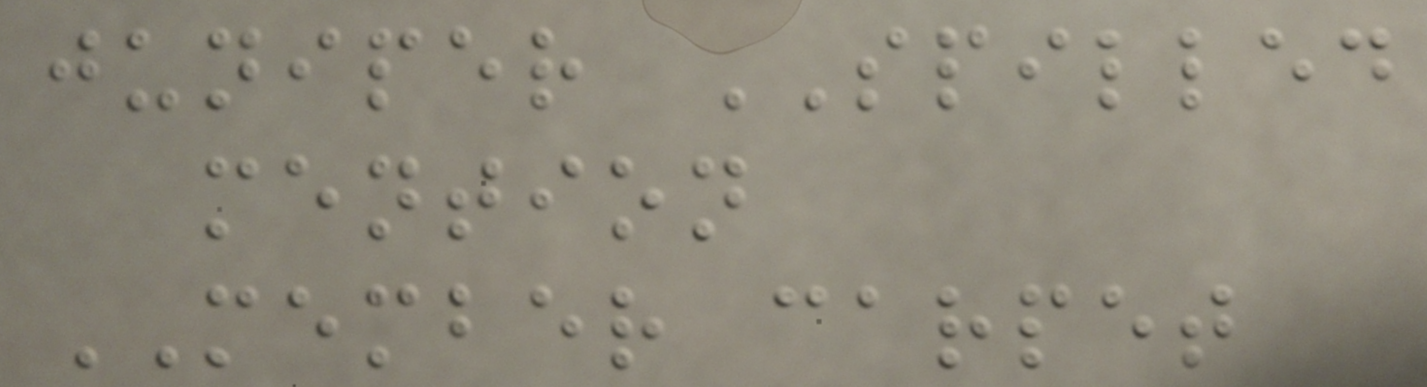juniper SPILLED
mention
MEMBER carpet
